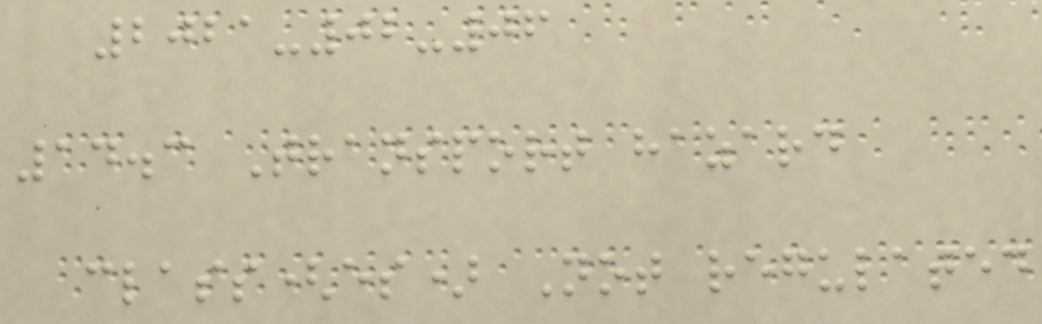2021-02-06
14.3 Transport hazard
class(es) Not regulated
